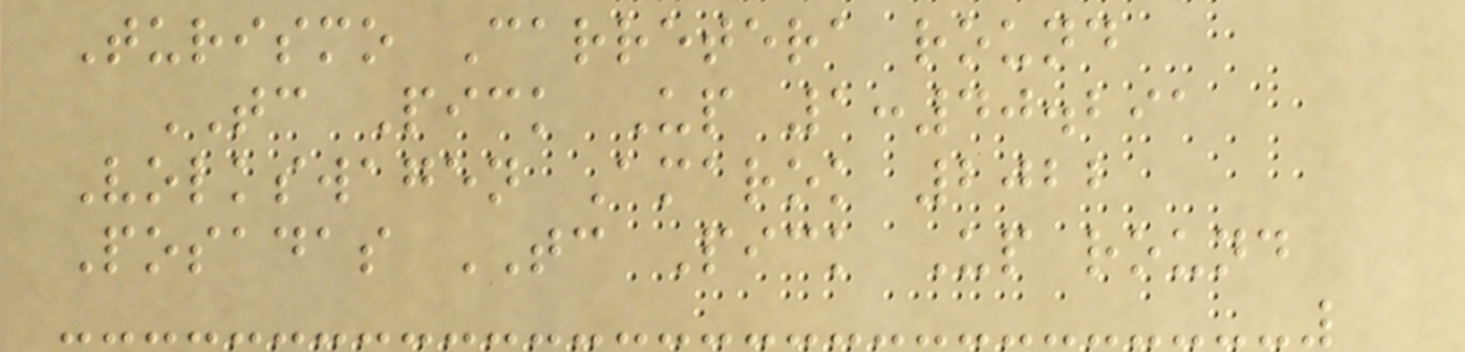Turismo Carretera round
TC Pick Up 1:40.291
Volkswagen Amarok 2022
Posadas TC Pick Up round
